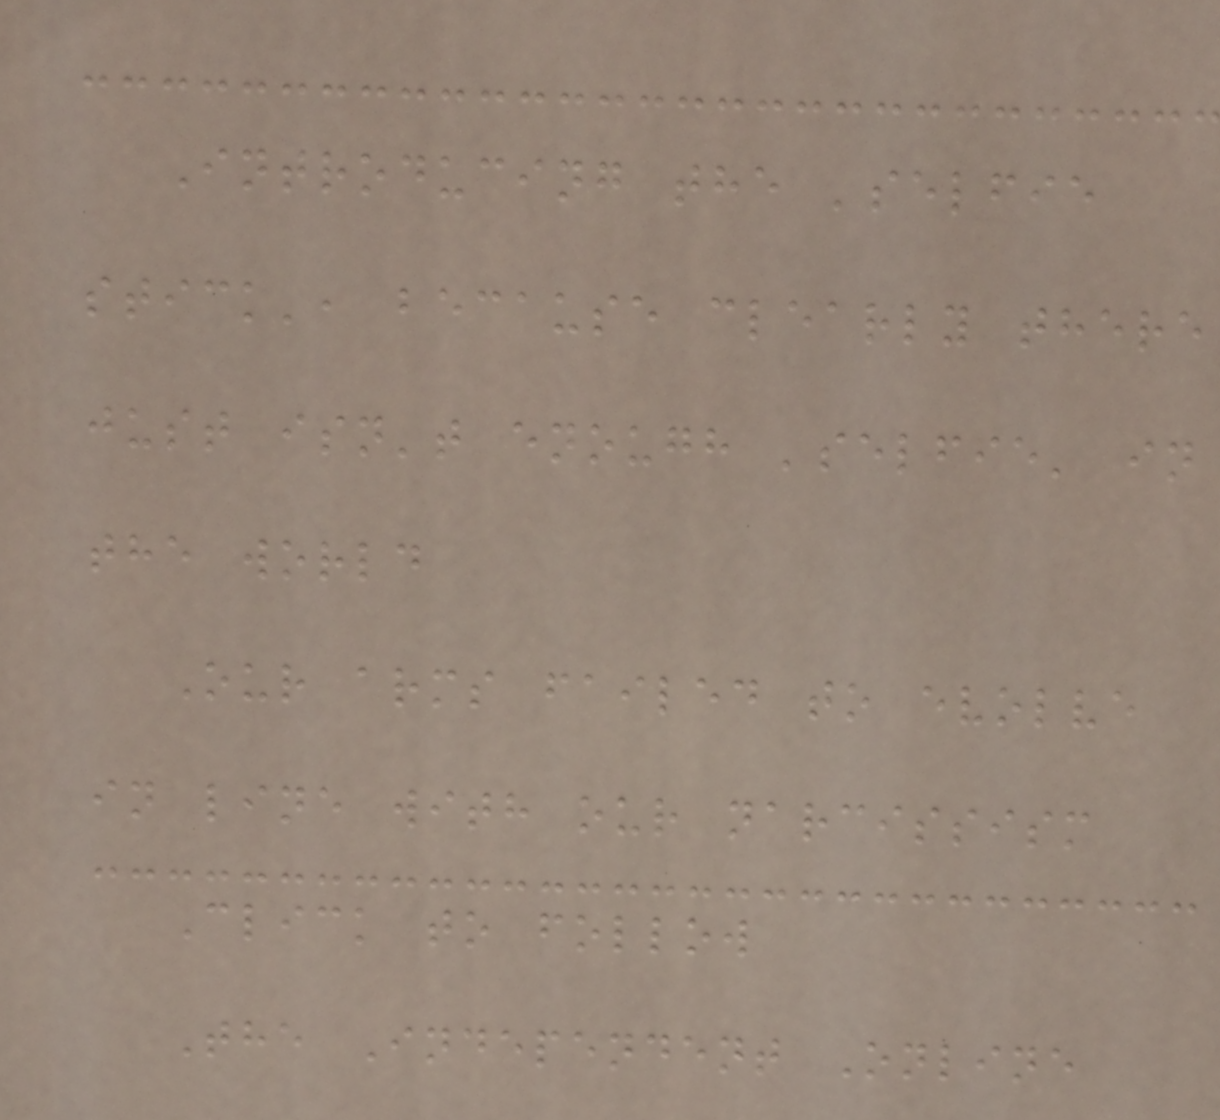Introducing the 'selfie
stick', because clearly there
just isn't enough 'selfie' in
the world
Our arms failed to evolve
in line with our narcissism
Click to follow
The Independent Online
